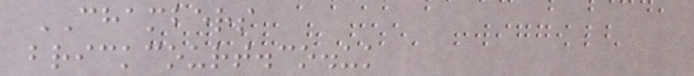CHAMBERS
brickcourt.co.uk
